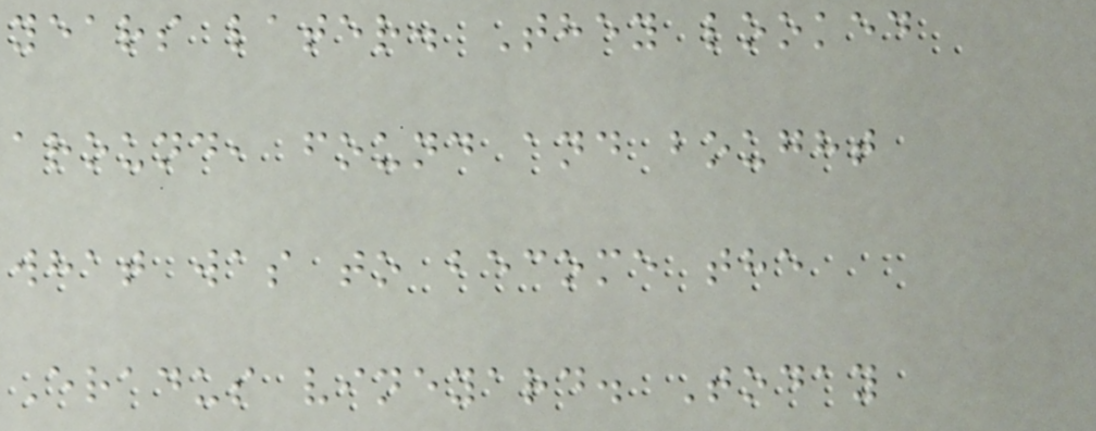years later. They looked
around, found and bought
what was to become the
Eradus vineyard. Today
